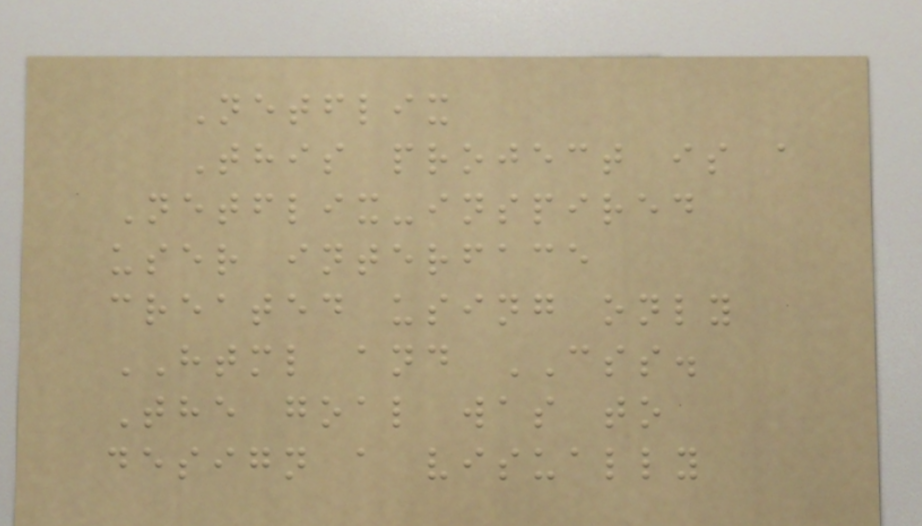Netflix
This project is a
Netflix-inspired
user interface
created using only
HTML and CSS.
The goal was to
design a visually
